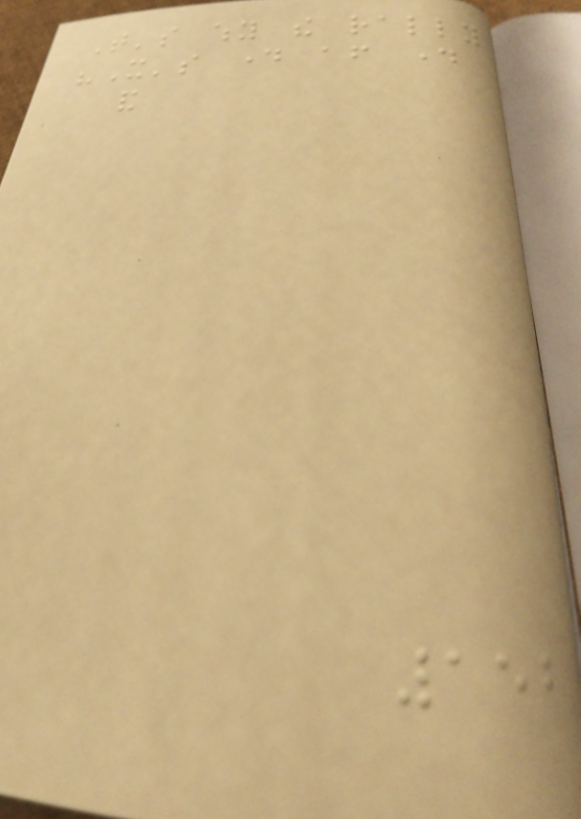That's why the rally
"It's day after day
and
152
